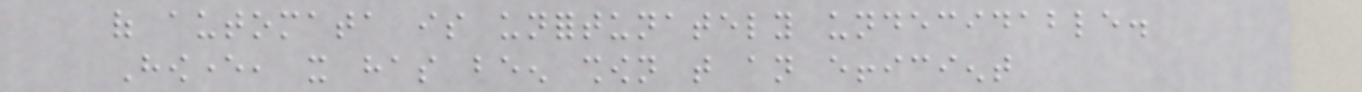of automata is unfortunately undecidable.
However, it has been shown that an efficient
